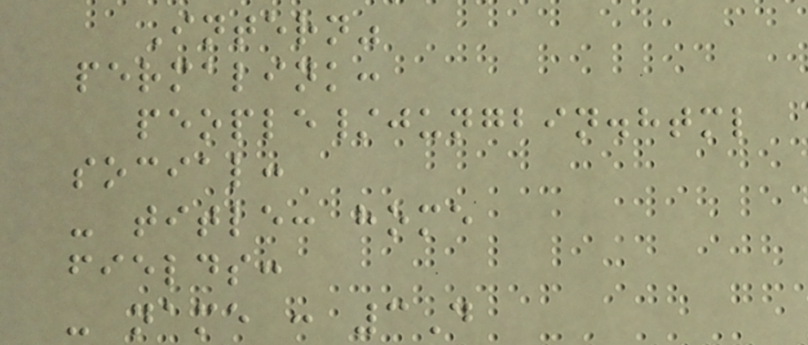Intern"
permalink:
people/jungbin.html
social:
- title: home
fields:
- name : 3D
